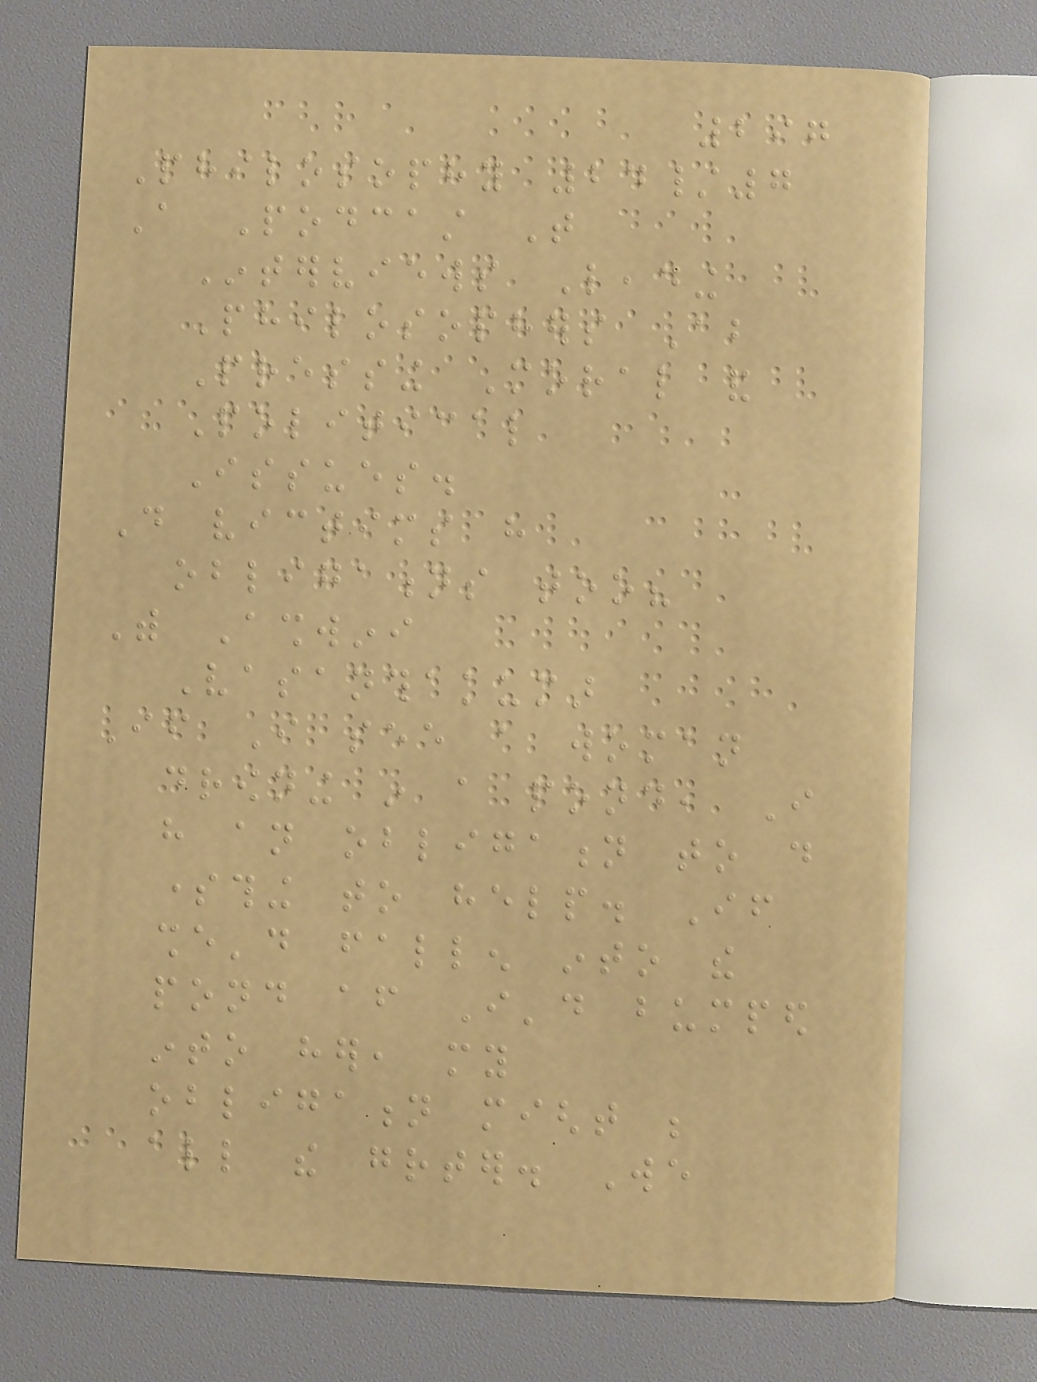297
Philosophy 24/7
A Podcast That
Interviews Leading
Philosophers About
Pressing Moral and
Political
Issues.
Do victims have
obligations too?
With Ashwini
Vasanthakumar
If I see a woman
drowning in a pond, I
have an obligation to do
something to help. If
she'd fallen into the
pond after I'd bumped
into her, my
obligation might be
all the greater. We
